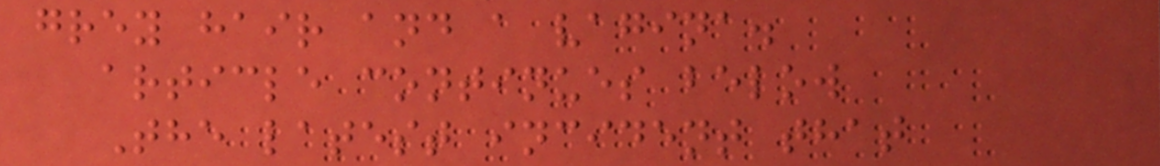grey hair and a vagina.
article continues below
The latest incident that
